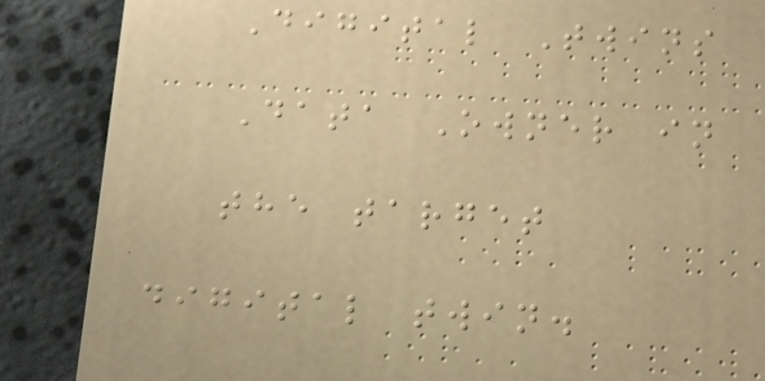Digital Twins
Data Owner in
the target
digital twin.
